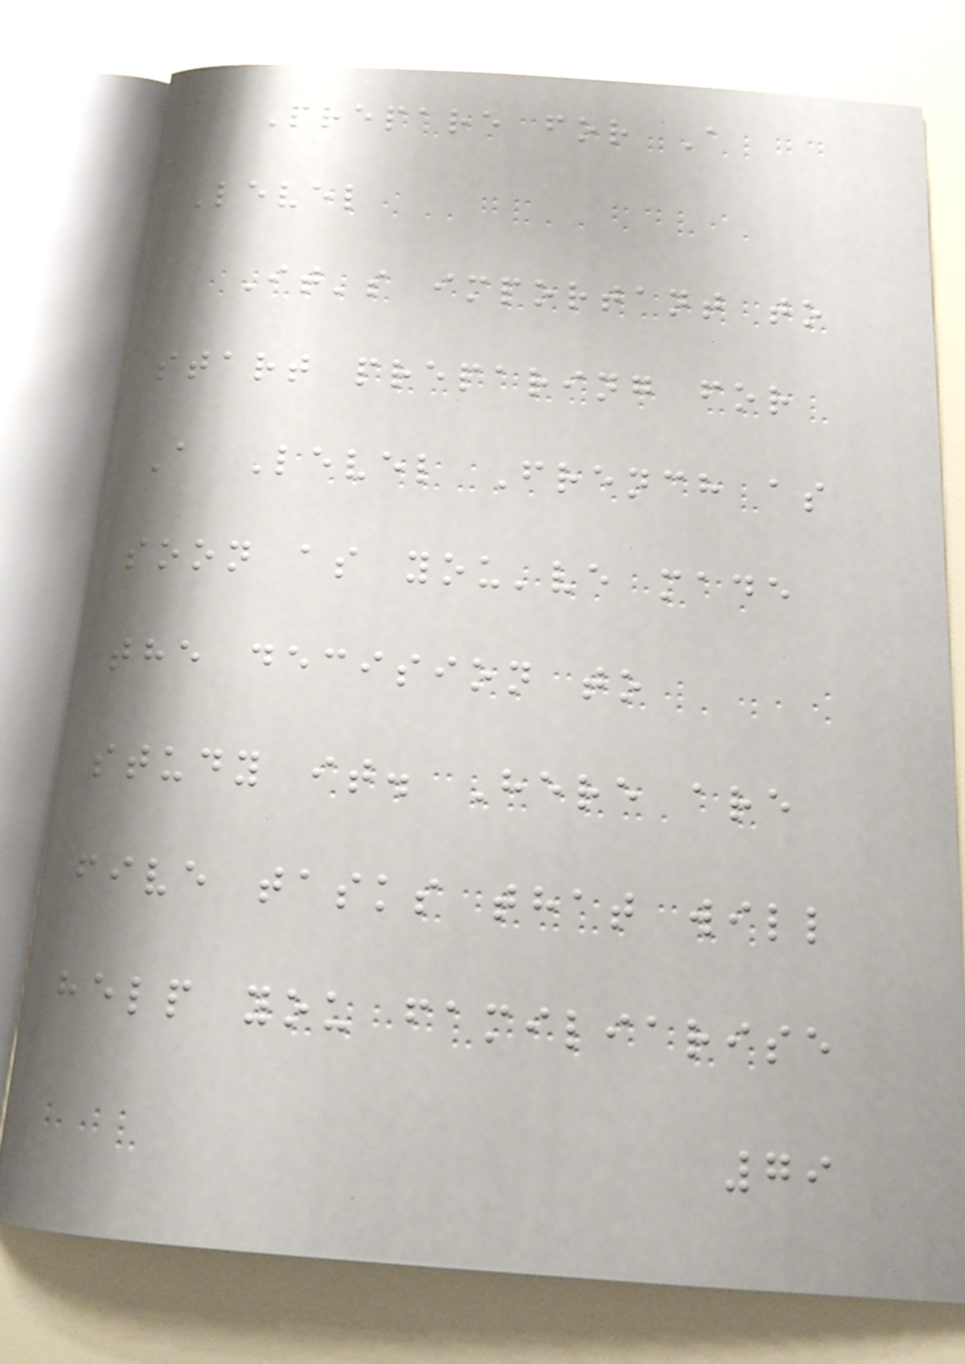Prepare for A
Level
It's important to
start preparing for
A Level French as
soon as you've made
the decision to
study it. Here are
five tasks that will
help you familiarise
79
